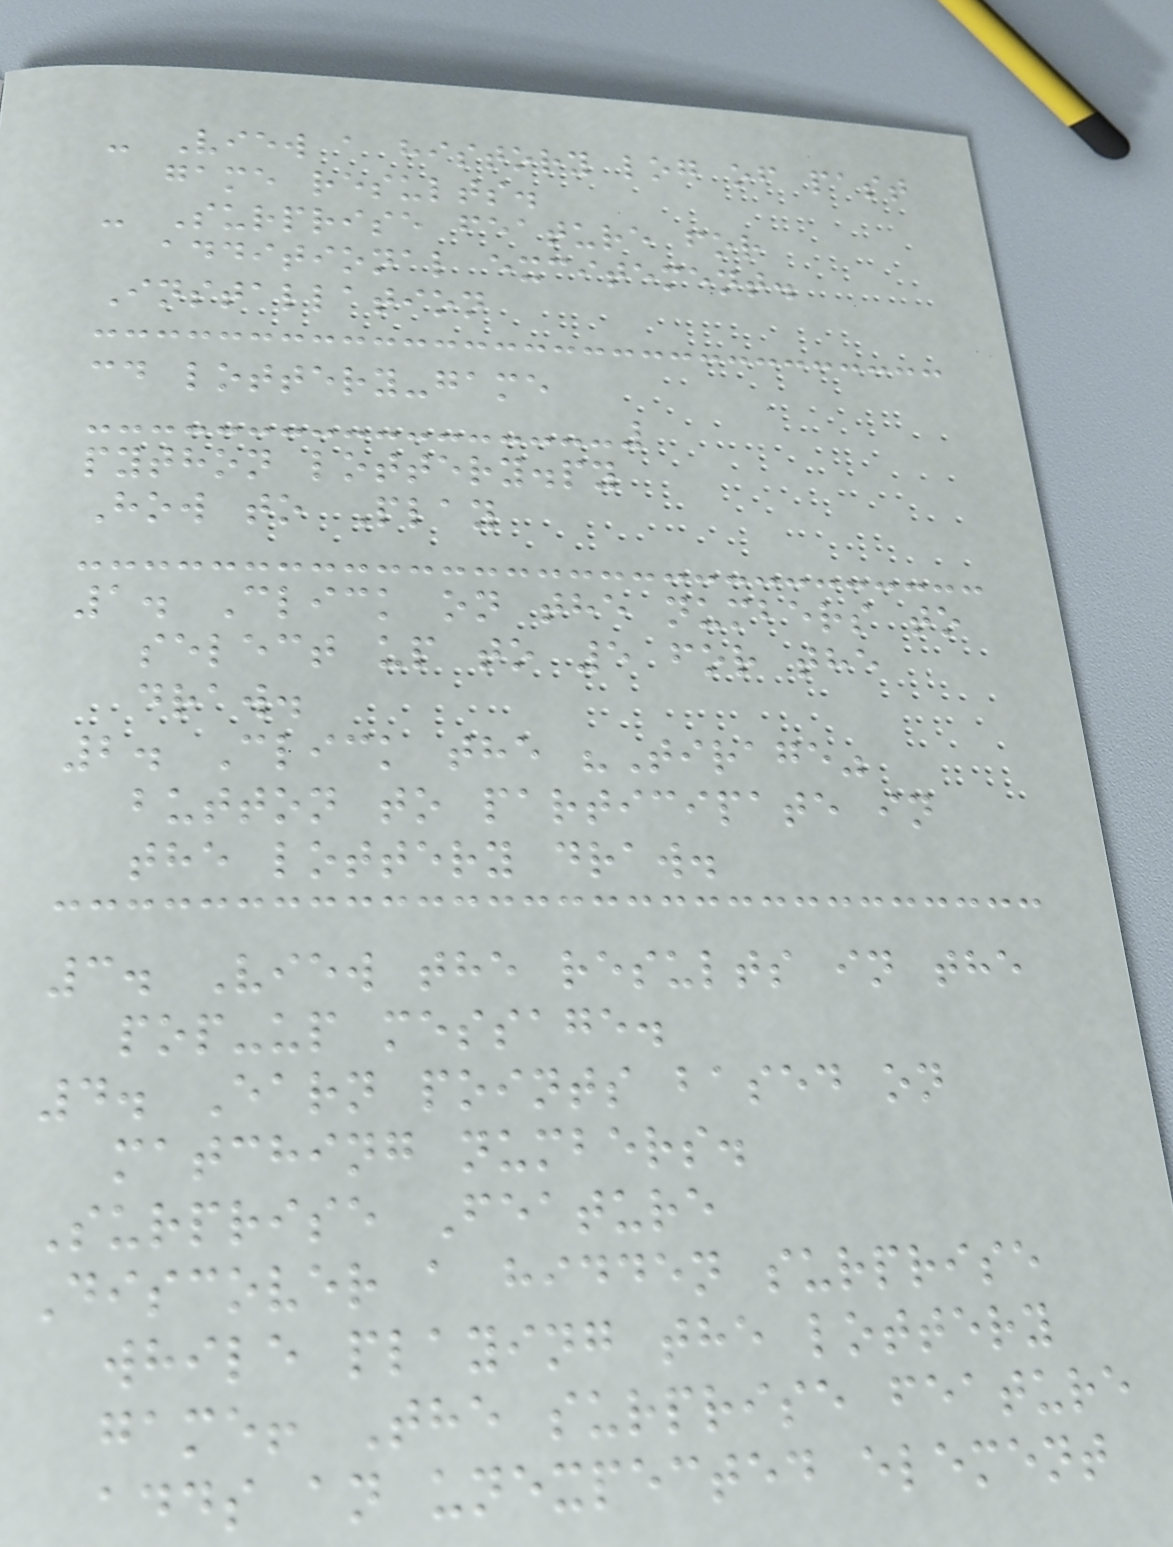- View a history log of past
game results.
- Surprise feature for
additional excitement.
Installation
cd lottery-game
python lottery.py
How to Play
1. Click on the numbers to
select up to 5 for the
draw.
2. Click the "Tirage"
button to participate in
the lottery draw.
3. View the results in the
pop-up message.
4. Earn points based on
matching numbers.
Surprise Feature
Discover a hidden surprise
while playing the lottery
game! The surprise feature
adds an unexpected element
